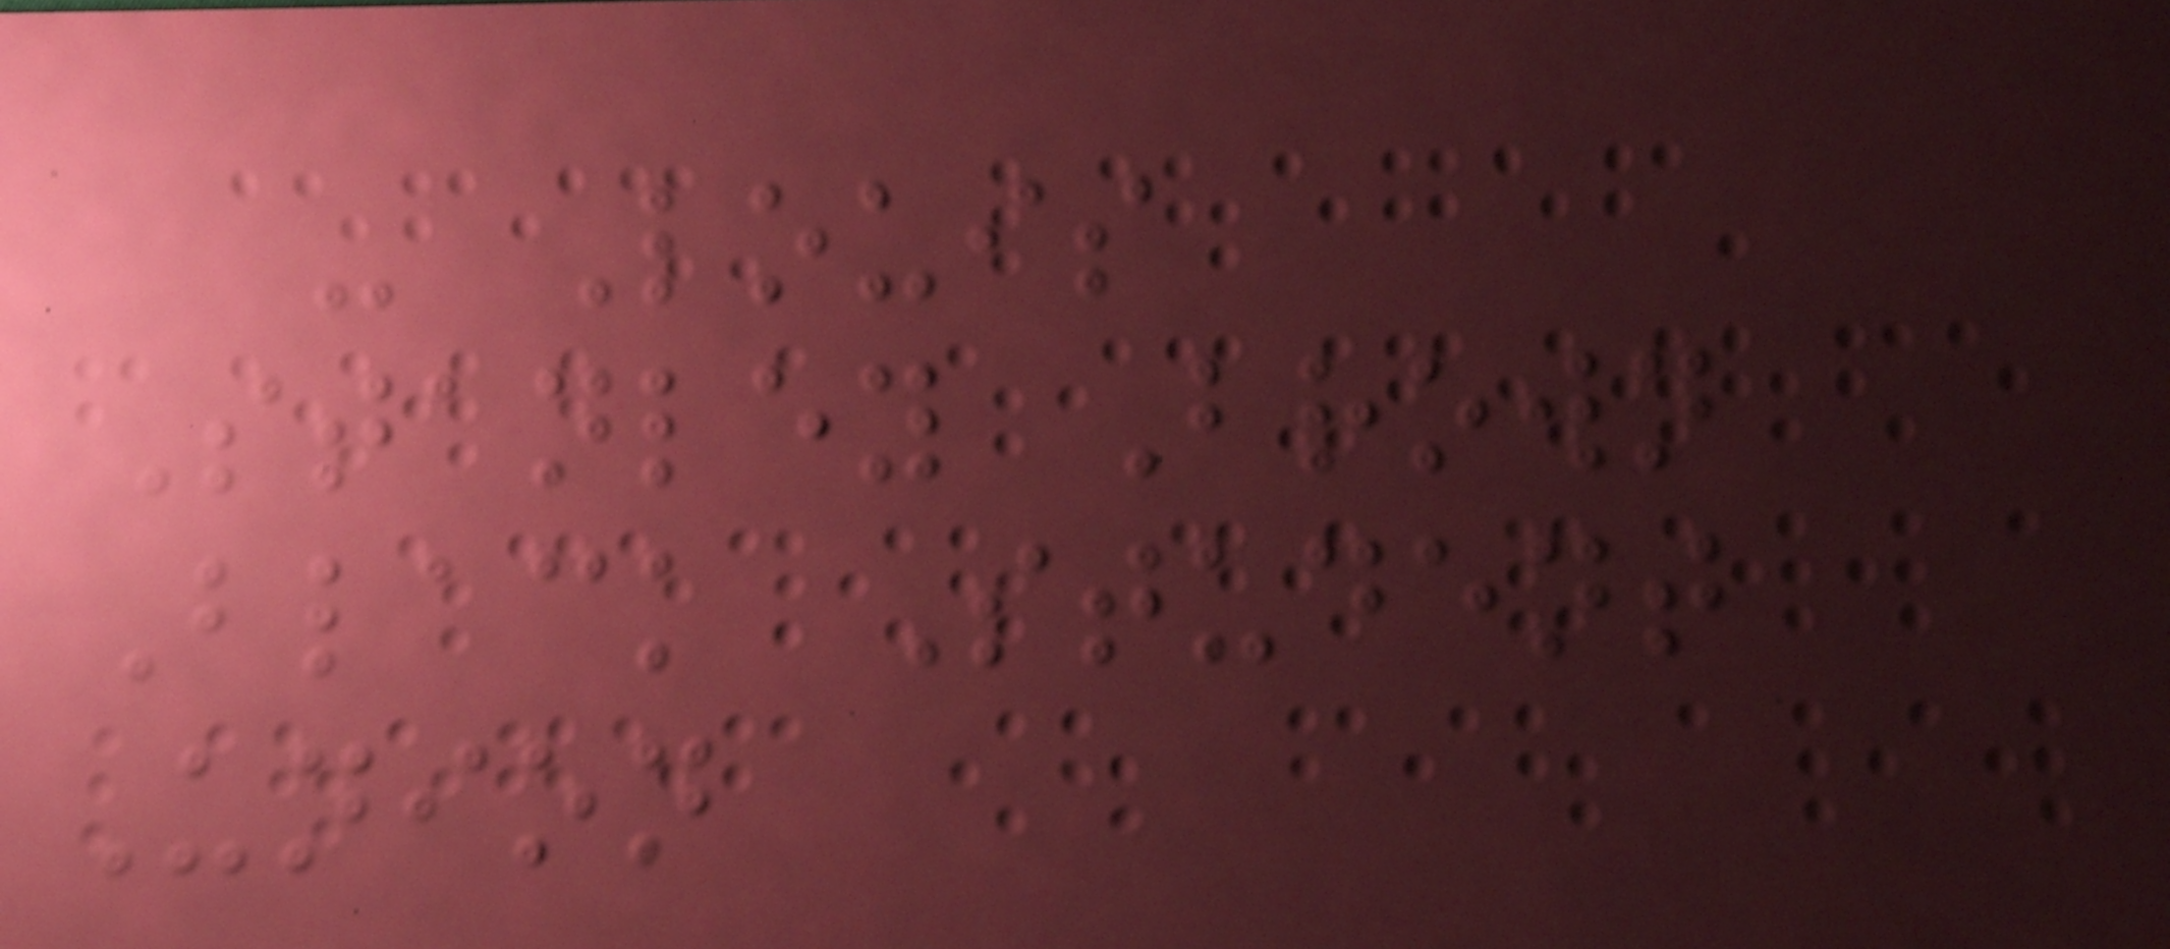- Louis
Stanley Brown
Black Student
Union
